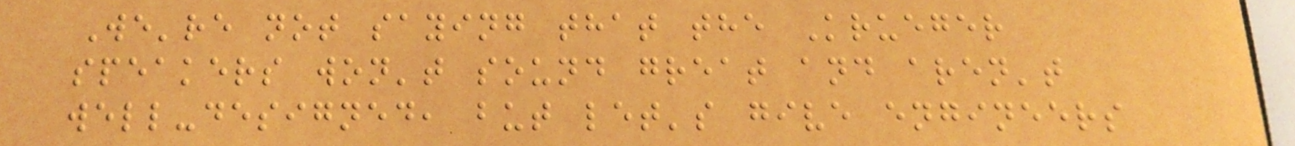We're not saying that the Krueger
speakers won't sound great and aren't
well-designed, but let's give engineers
